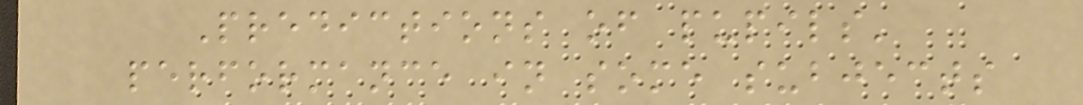Predictions of pupils'
performance in some subjects
